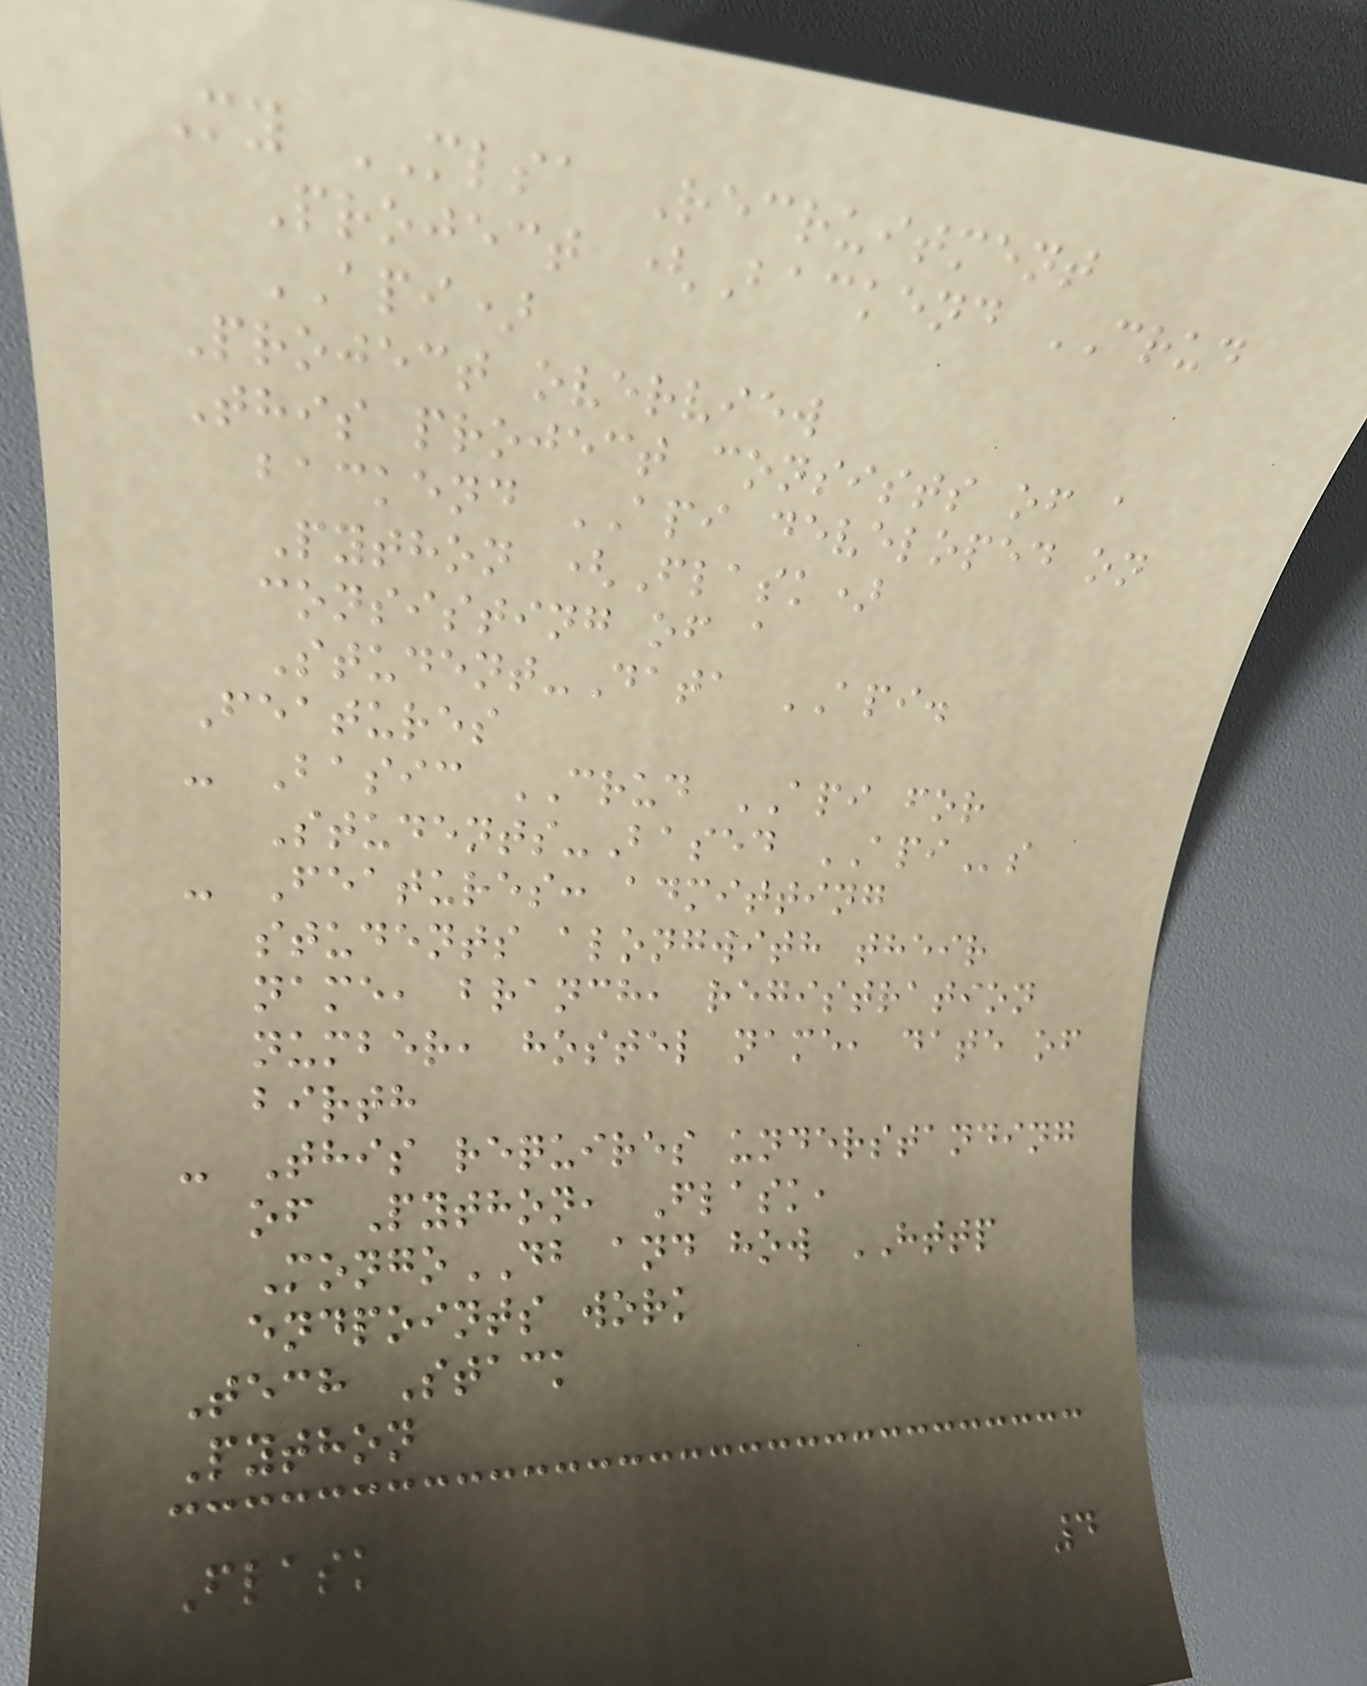My MLSA Recruitment
Project (Backend CRUD
API)
Project overview
This project consists of a
backend API developed on
Python (Flask)
consisting of a
Student-Data API.
Features
- Basic CRUD API for
Students-Based APIs
- Features: admitting
students alongwith their
name, branch, registration
number, hostel name, date of
birth
- This requires understanding
of Python, Flask,
MongoDB and how HTTP
endpoints work
Tech Stack
Python
Flask
4
